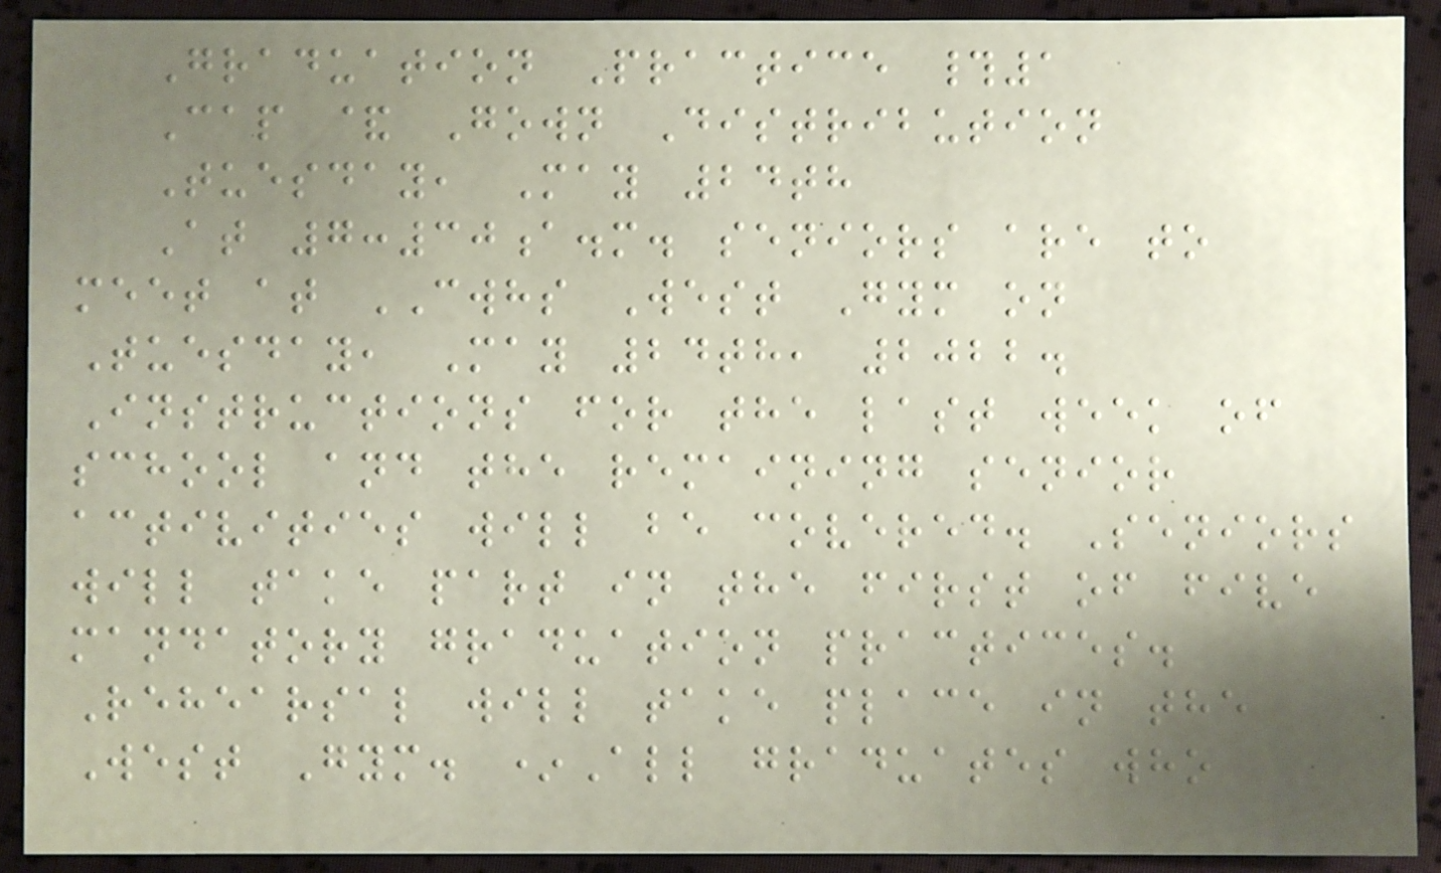Graduation Practice #1
Cap & Gown Distribution
Tuesday, May 24th
At 7:30a.m. seniors are to
meet at CWHS West Gym on
Tuesday, May 24th, 2022.
Instructions for the last week of
school and the remaining senior
activities will be covered. Seniors
will take part in the first of five
mandatory graduation practices.
Rehearsal will take place in the
West Gym. *All graduates who
